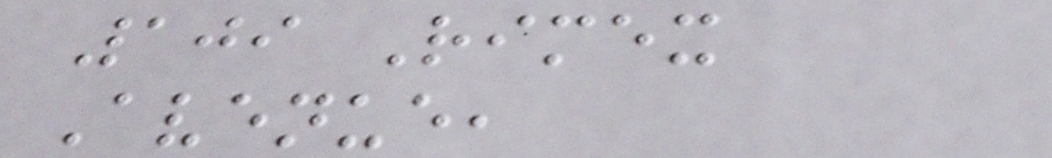109 Rimex
Avenue,
